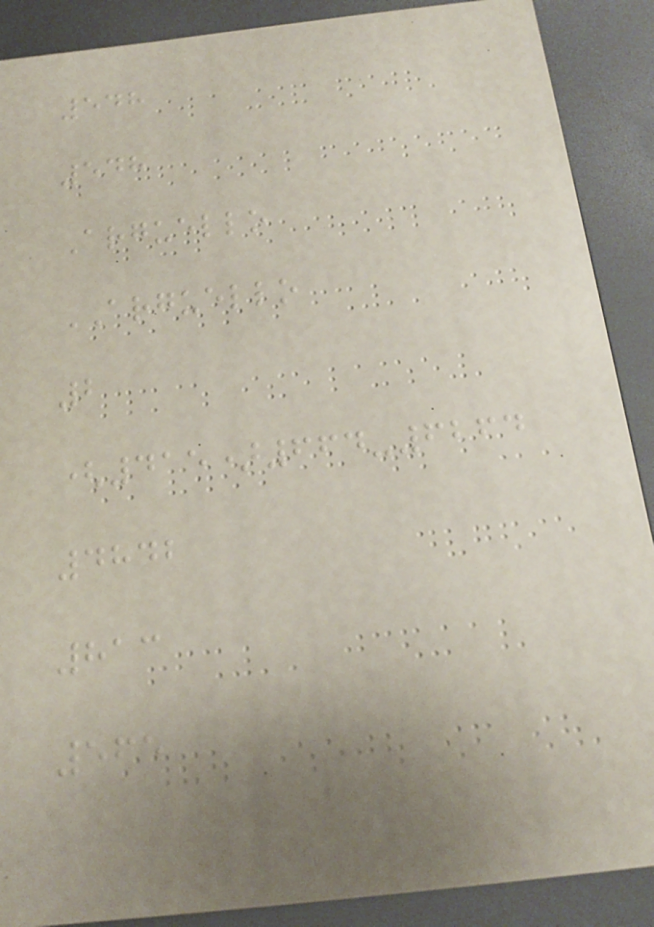548
548
Arguello
ARGUELLO
2
(415)664-6264
4842
813
565
